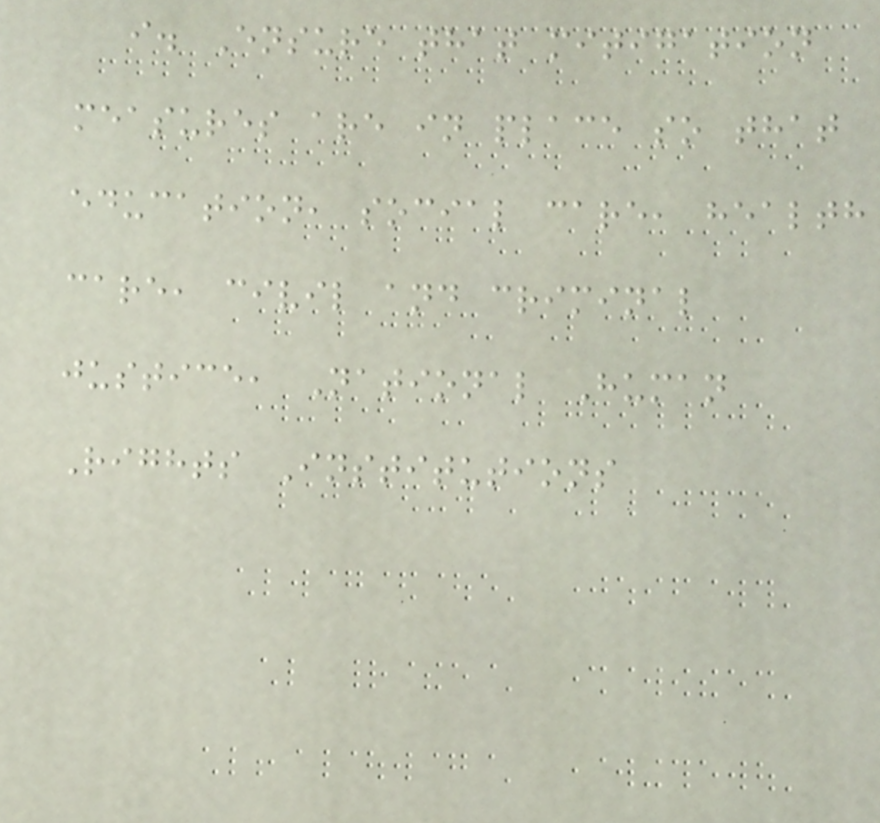i. Ensure that mitigation
measures are in place so that
education, social care, health
care, civil and criminal
justice, National Human
Rights Institutions
